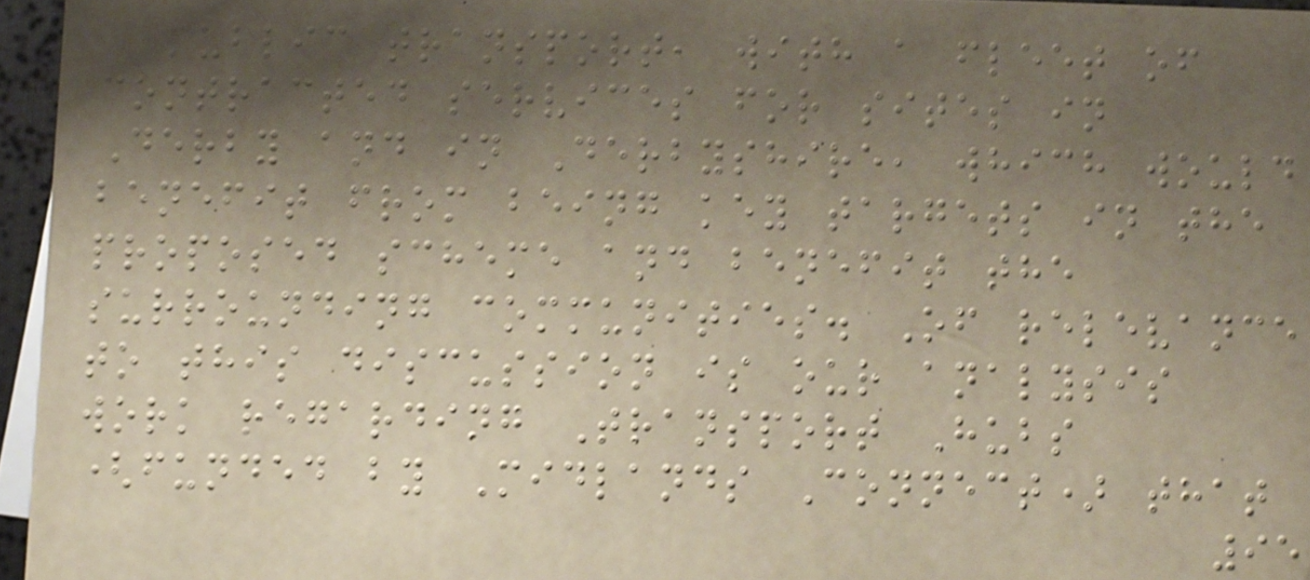public transport, with a fleet of
contracted services for sites in
Derby and in Derbyshire, which would
benefit from being key targets in the
proposed scheme and benefit the
surrounding communities. Of relevance
to this discussion is our analysis
work regarding Transport Hubs
(funded by Midlands Connect) that
95
